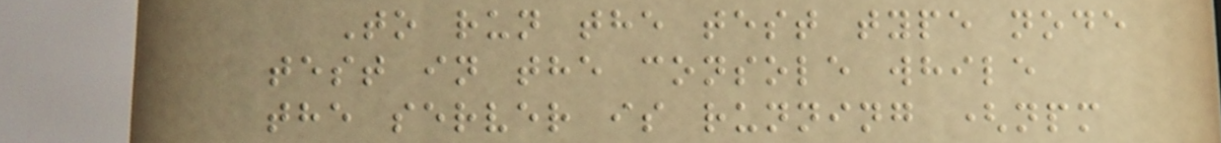To run the test type node
test in the console while
the server is running (npm
